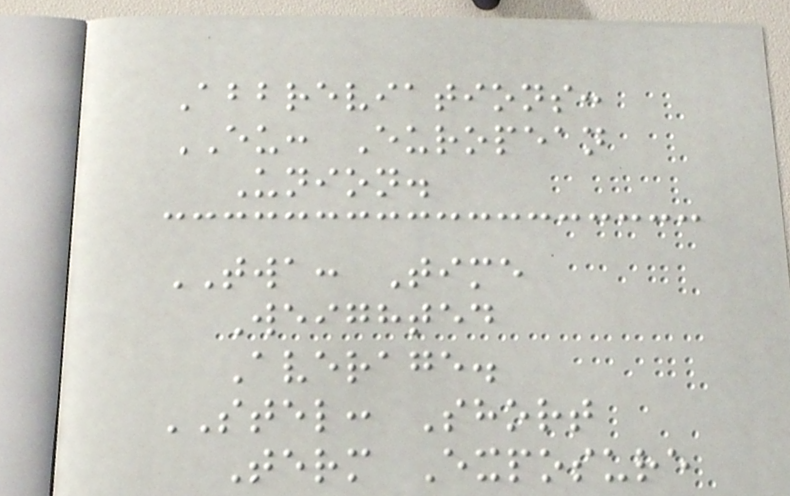Abbreviations:
EU: European
Union.
TWA: Time
Weighted
Average.
STEL: Short
Term Exposure
